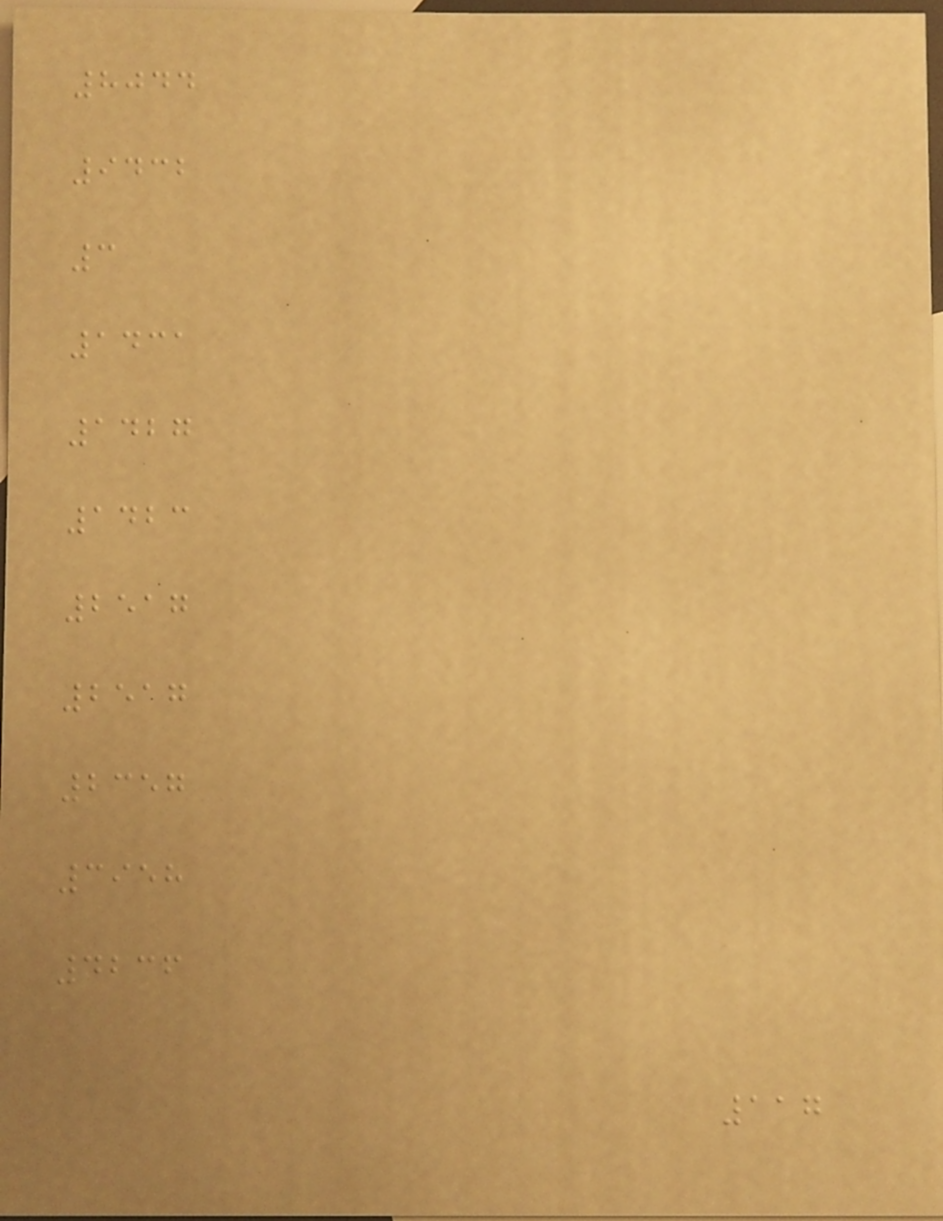8044
9432
3
1431
1427
1423
2517
2517
2357
3958
4236
117
